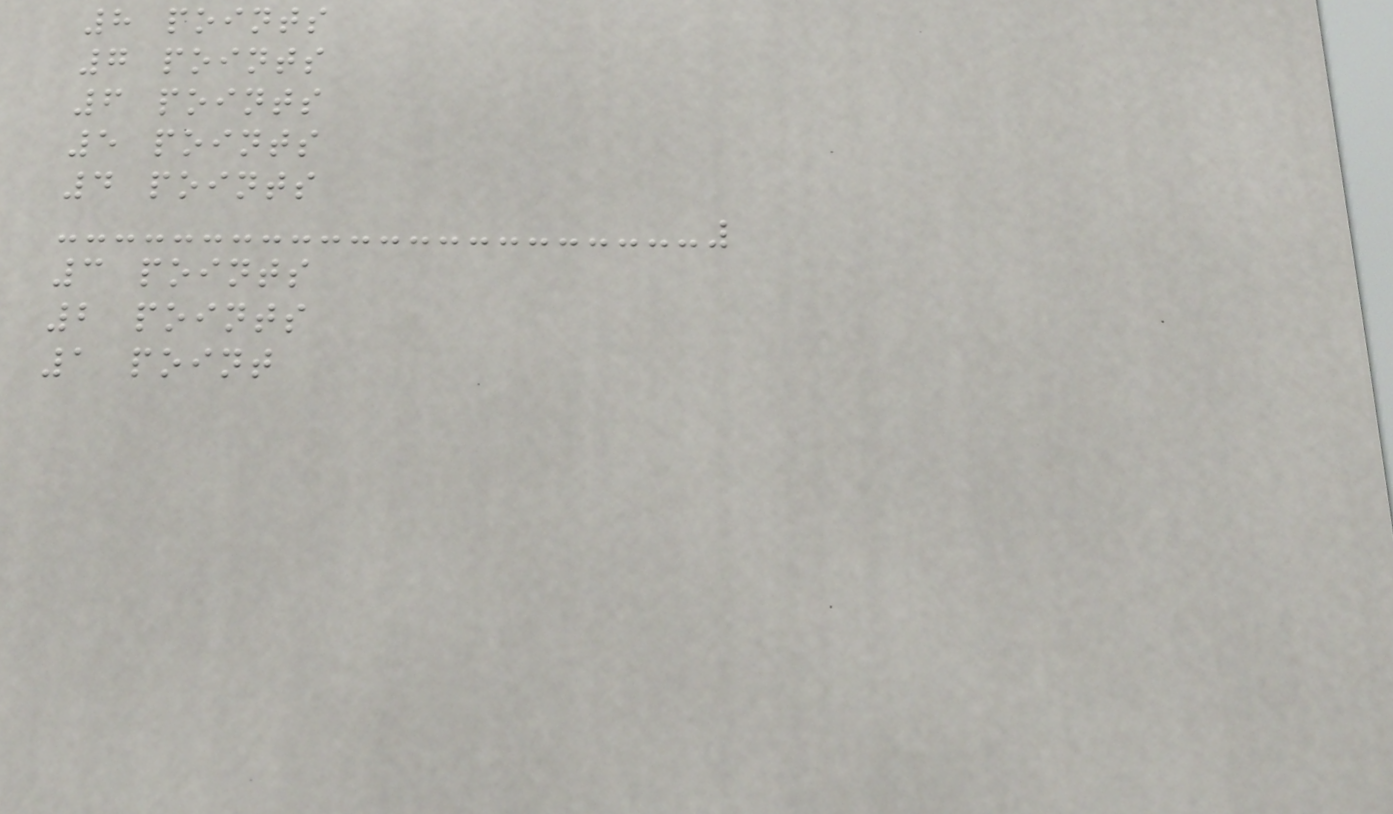8 points
7 points
6 points
5 points
4 points
3 points
2 points
1 point
